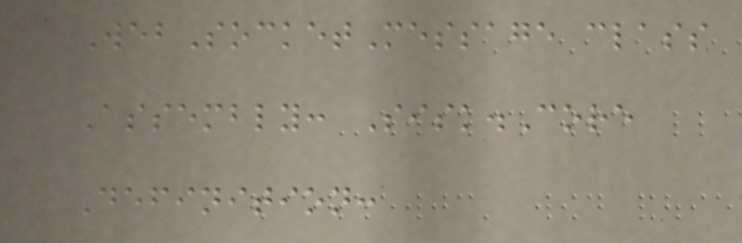WebSocketMessage class
Assembly: Sisk.Core
Definition:
